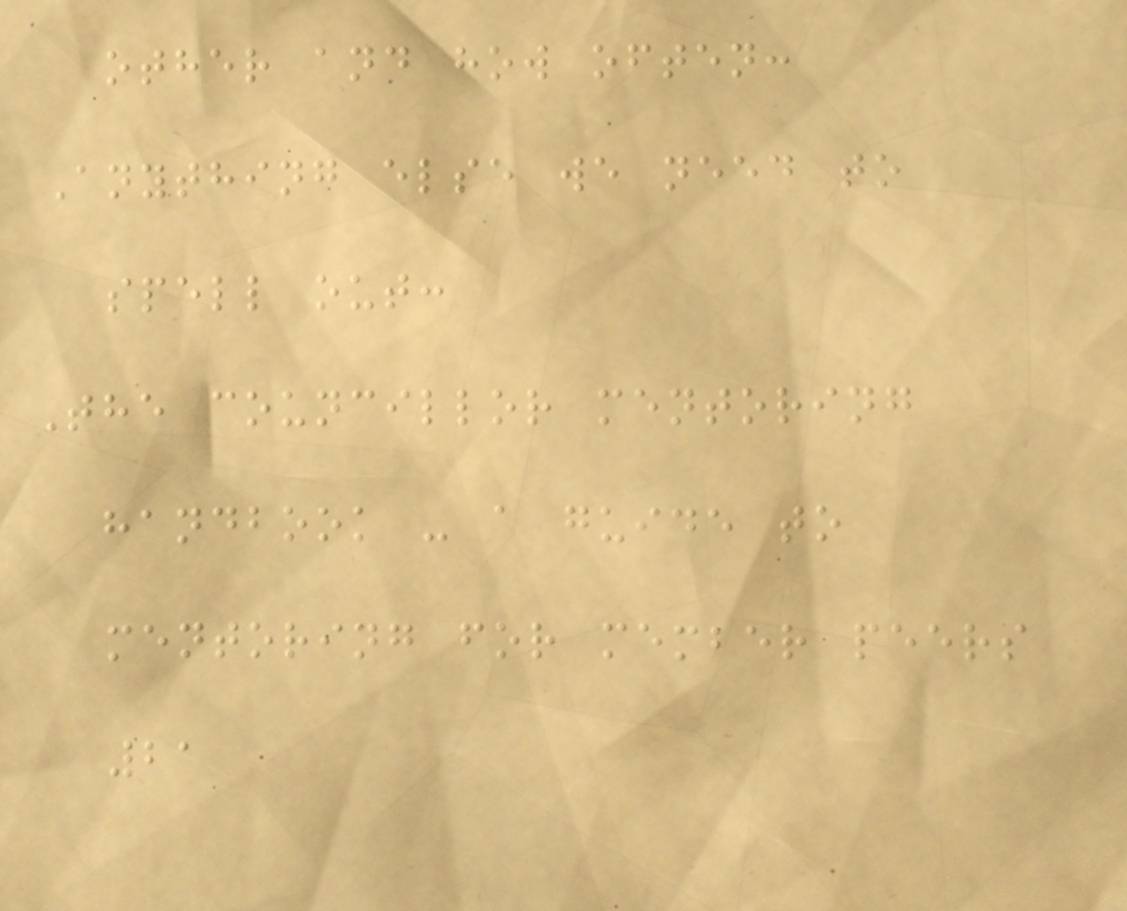other and how often:
Anything else we need to
spell out:
The councillor mentoring
handbook - a guide to
mentoring for member peers
21
